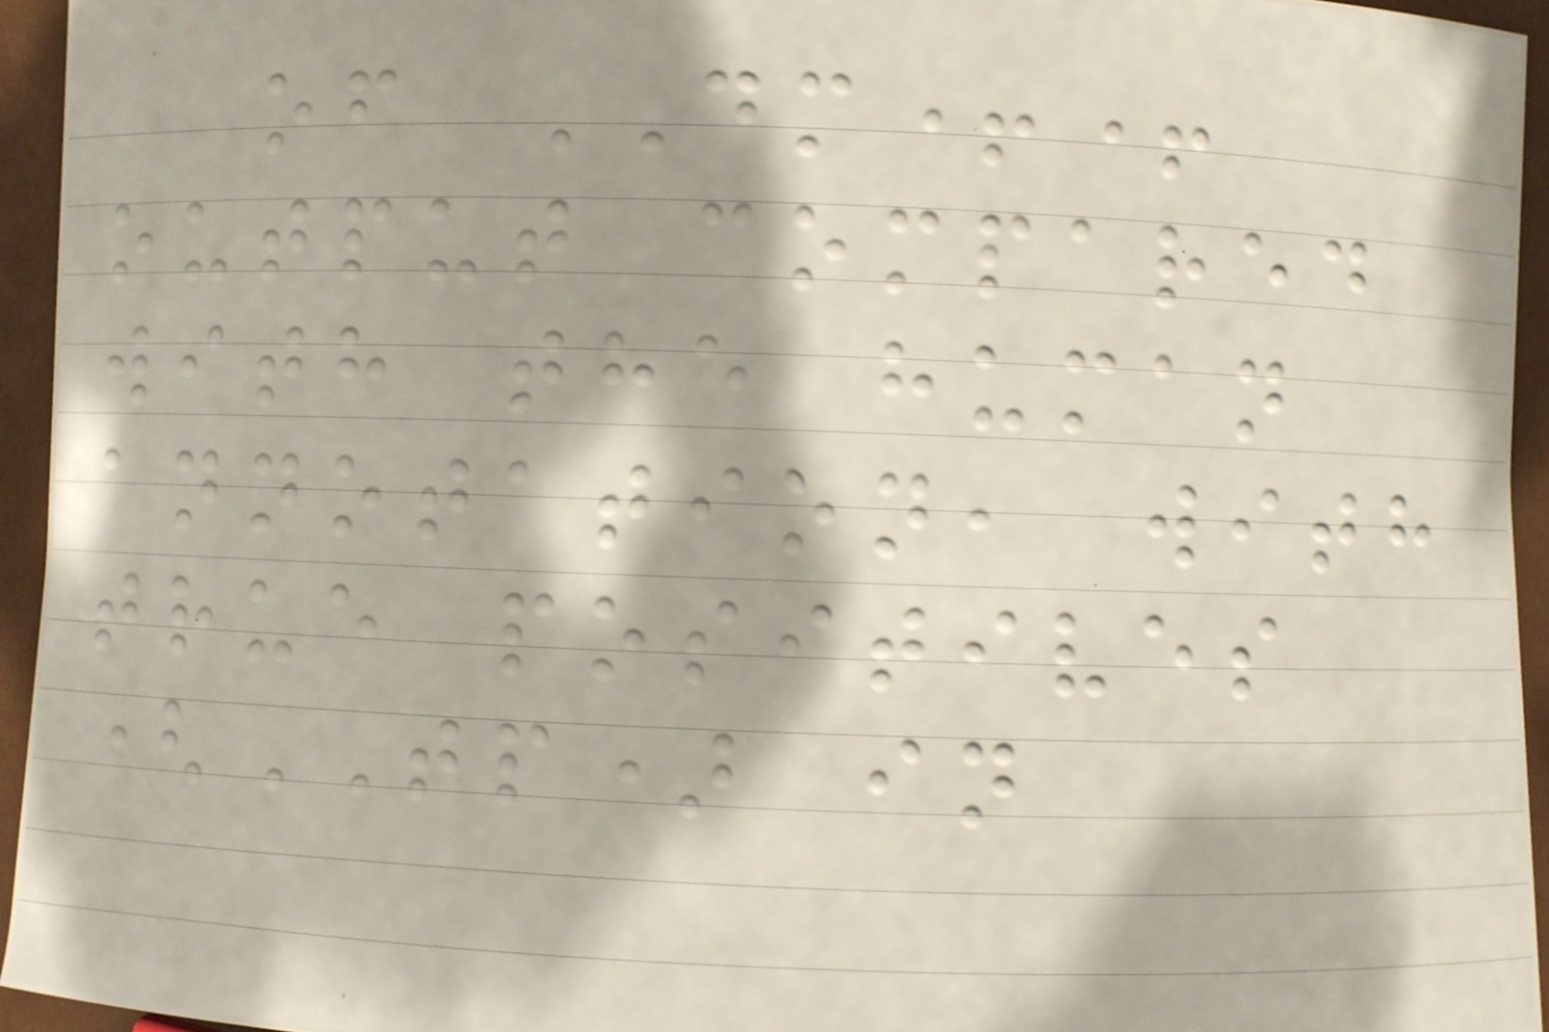of DM++
output compared
with the human
annotation, with
true positives
(TP) in
